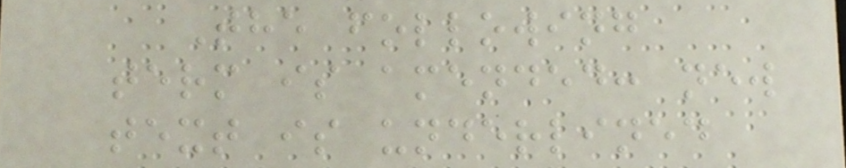The following
term is amended: new
text is underlined
